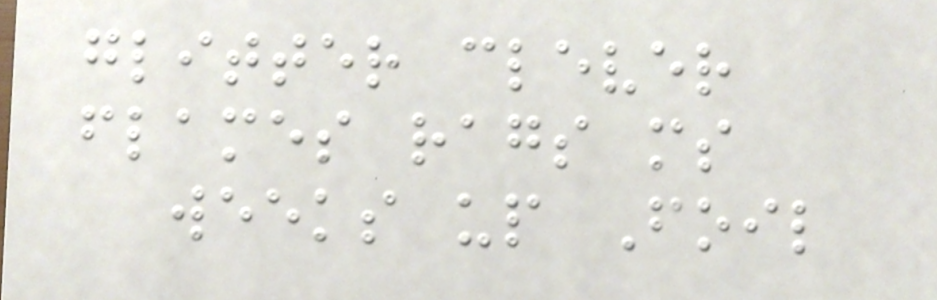glitter clever
flames rags ms
weeks up Foil
